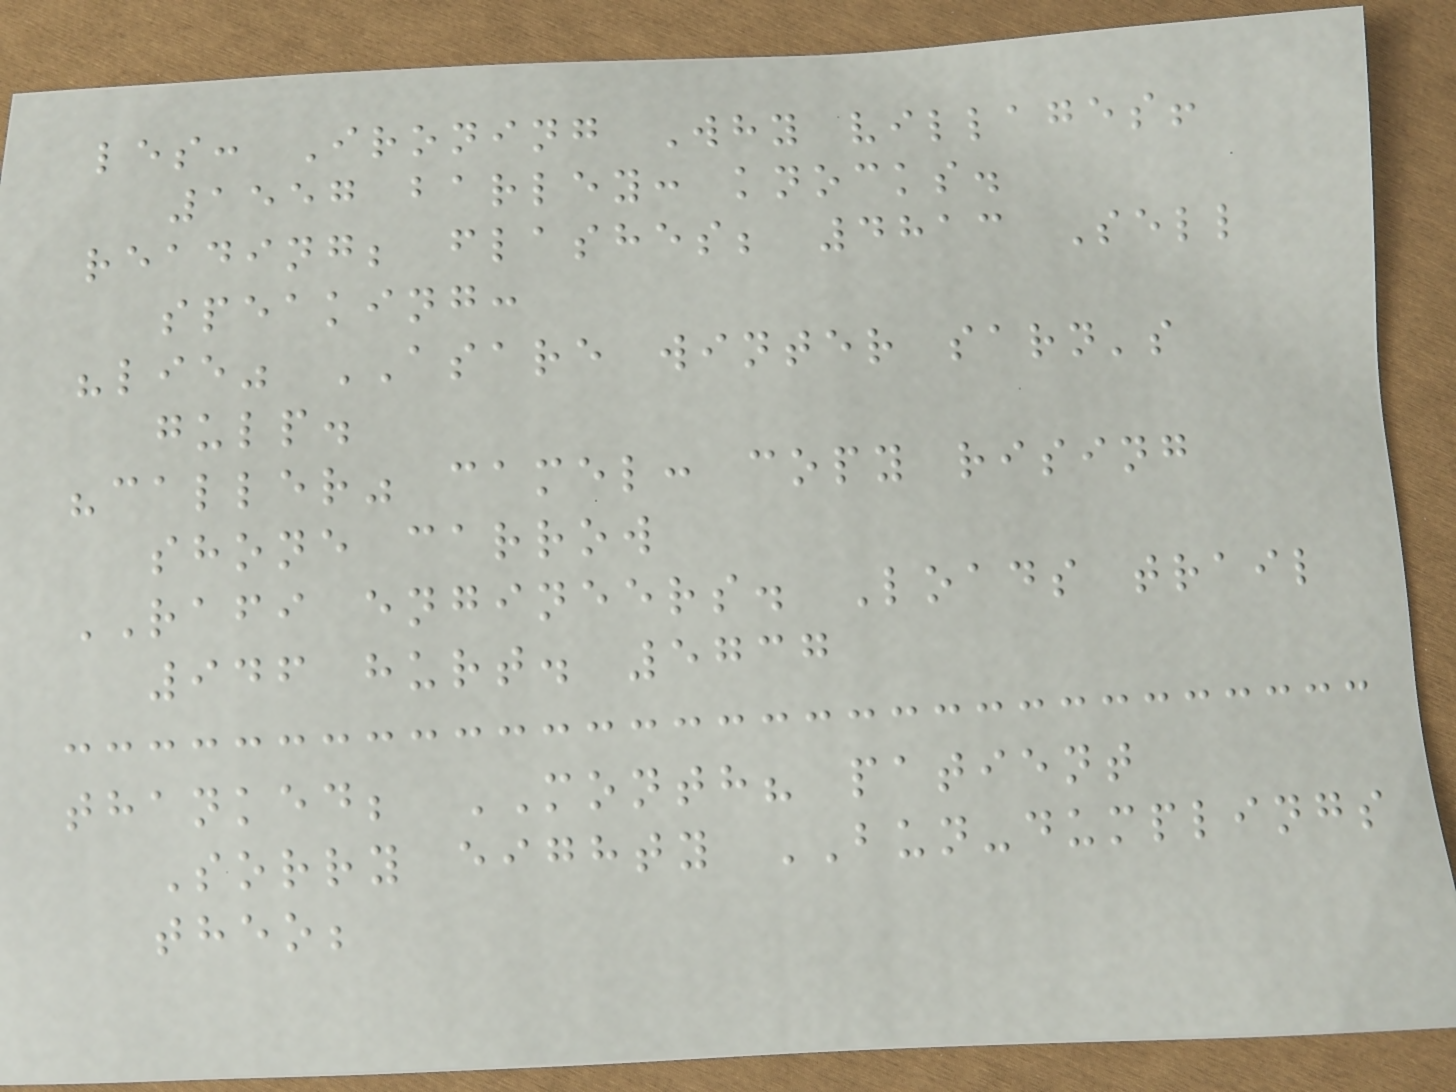les: Ironing Why villages!
1557 barley: knocks.
reading; flashes; 4813 Sell
speaking:
"lie" ASARE winter sarn's
gulp.
"caller" camel: copy rising
shone carrow
RAFI engineers. Loads trail
946 hurt. 5737
thanked; MONTH? patient
Sorry eighty BUN-dumplings
theo;
